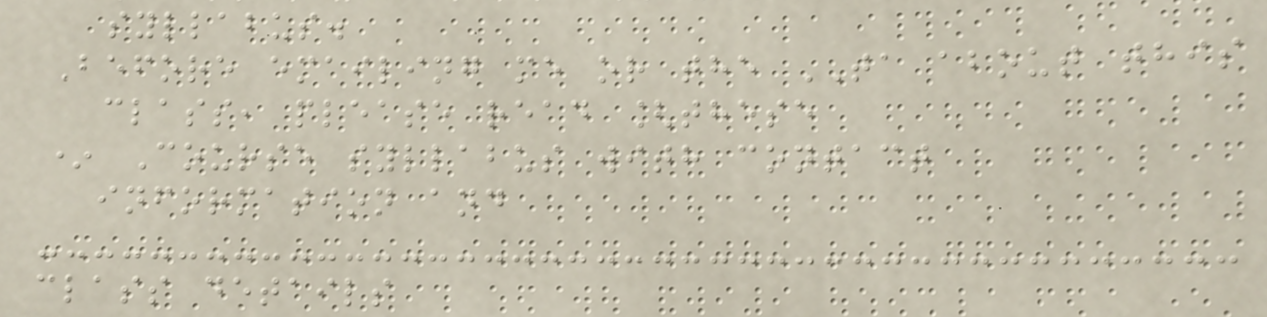syllabus.
Before emailing me or the TA about this
class, please read [these
* Course syllabus with contact
information and
class details
